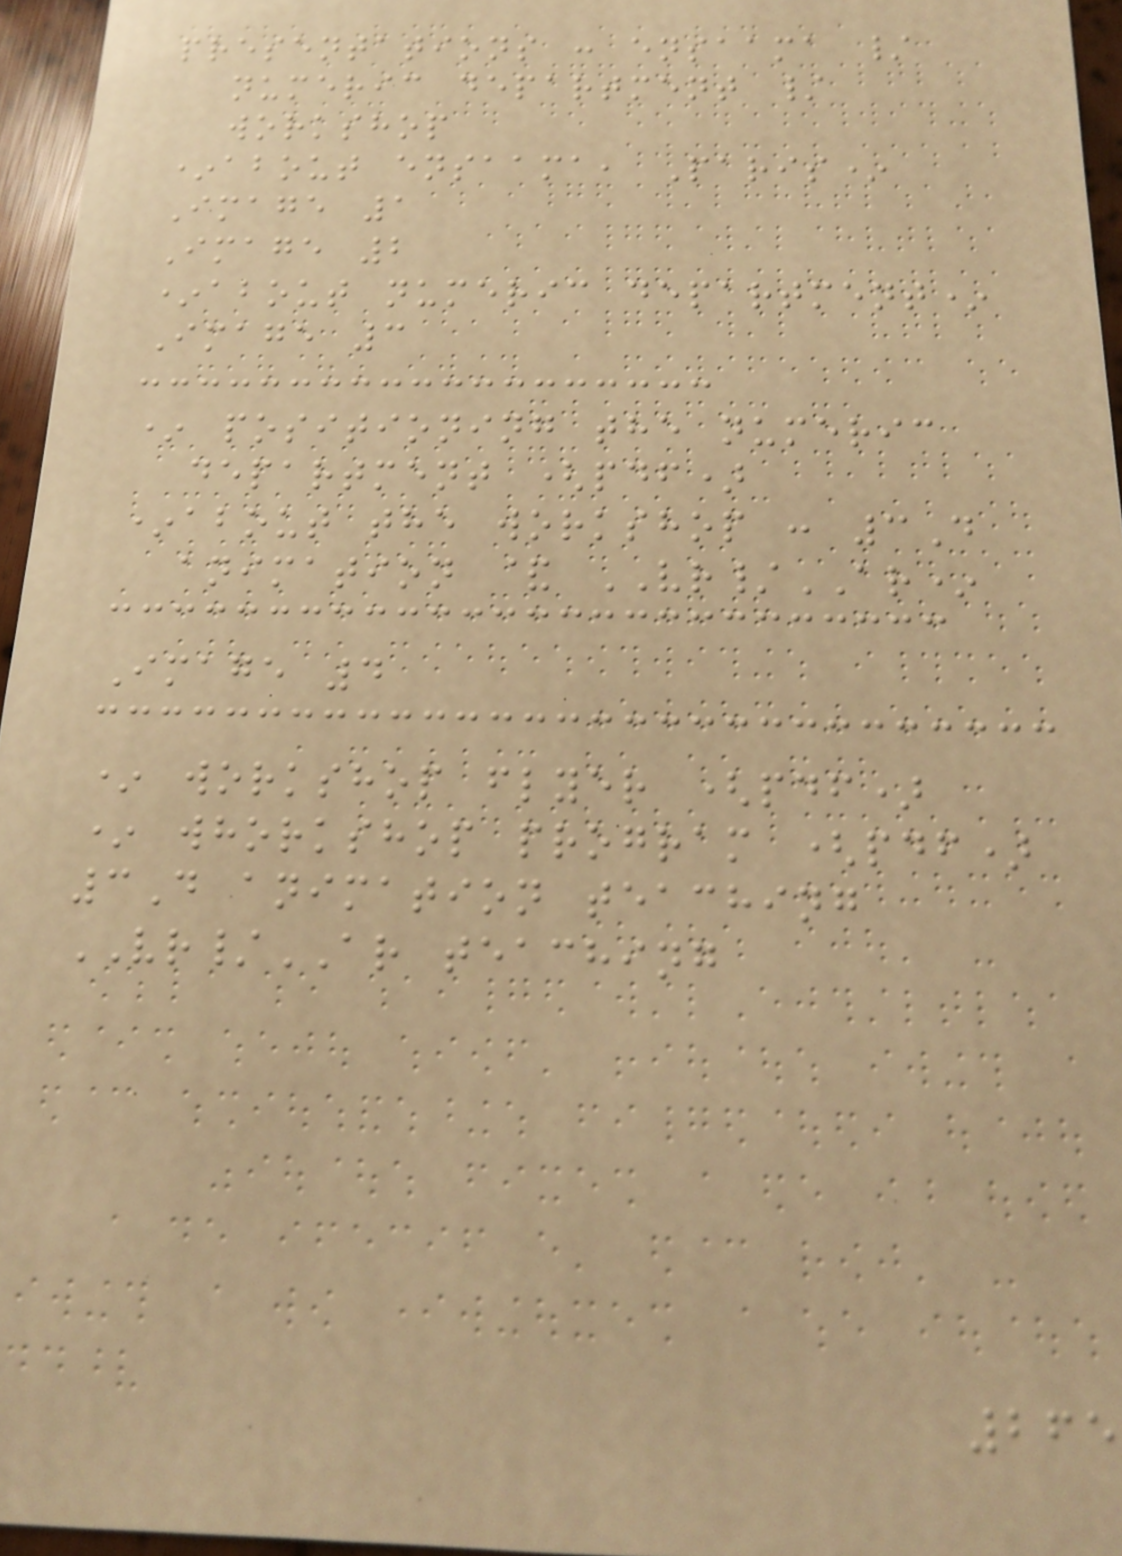presentations : ensaama /
numeric department /
workshop
*about ensaama, Paris*
Image 1
Image 2
*about numeric department*
Image 3
* positioning the numeric
department (pdf)
*about the workshop : 3D
animation & VR/AR*
Image 4
* workshop flyer (pdf)
* whorkshop program (pdf)
3D animation teaching
VR/AR teaching
265
